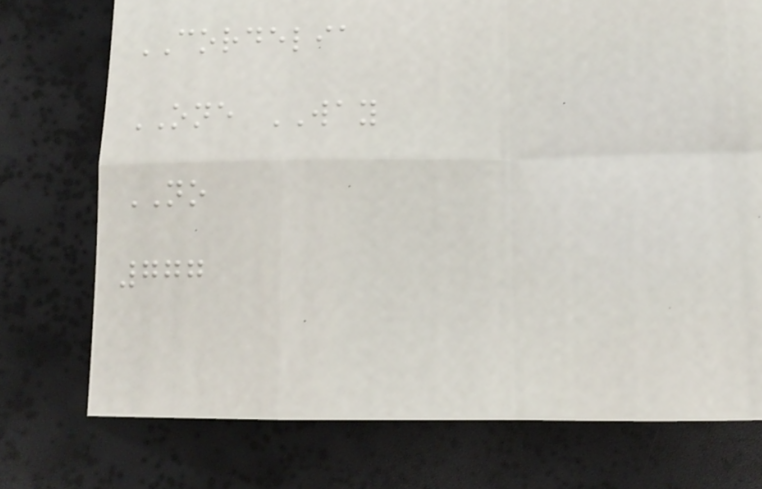CORDELIA
ONE WAY
NO
777
